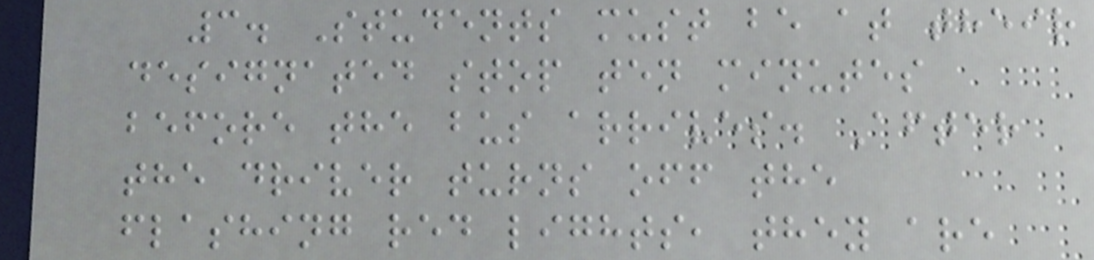3. Students must be at their
designated stop ten minutes
before the bus arrives. After
the driver turns off the
flashing red lights, they are
